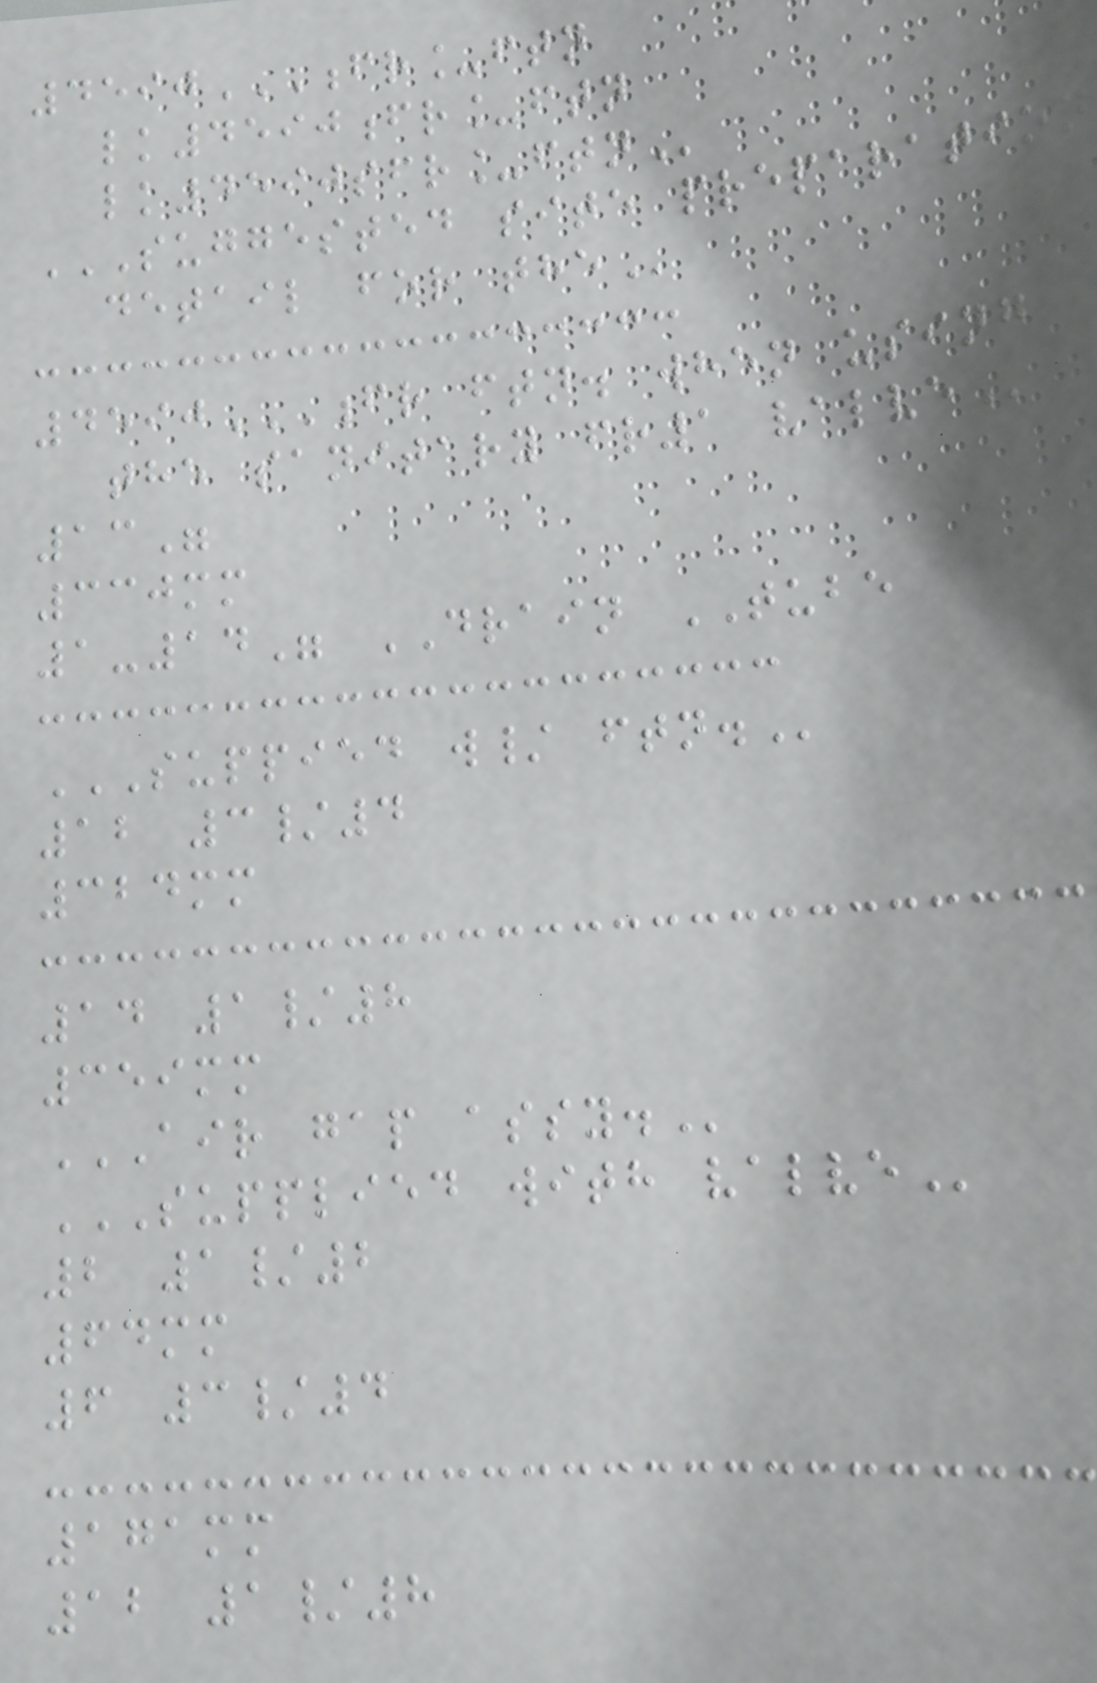4590FR_FTN
LK4590FR_FTN
LK4590SFR_FTN
SUGGESTED SITE PREPARATION
DETAIL FOR THE
4590FR FTN. WHEN USING
THE SANITARY FR1 VALVE
13"
330mm
1-14" DRAIN TUBE
SUPPIED W/ FTN.
12 3/4
324mm
14 1/8
359mm
AIR GAP ASSY.
SUPPLIED WITH VALVE
2 1/2
64mm
6 3/4
171mm
12 1/8
